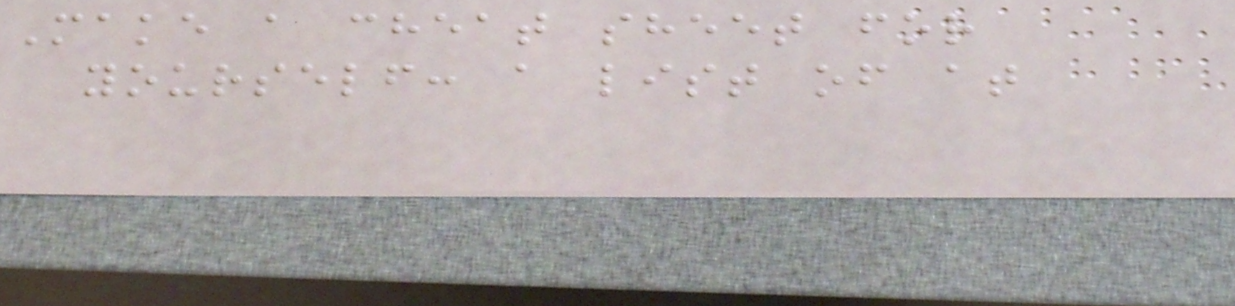Make a cheat sheet for
yourself: a list of at
